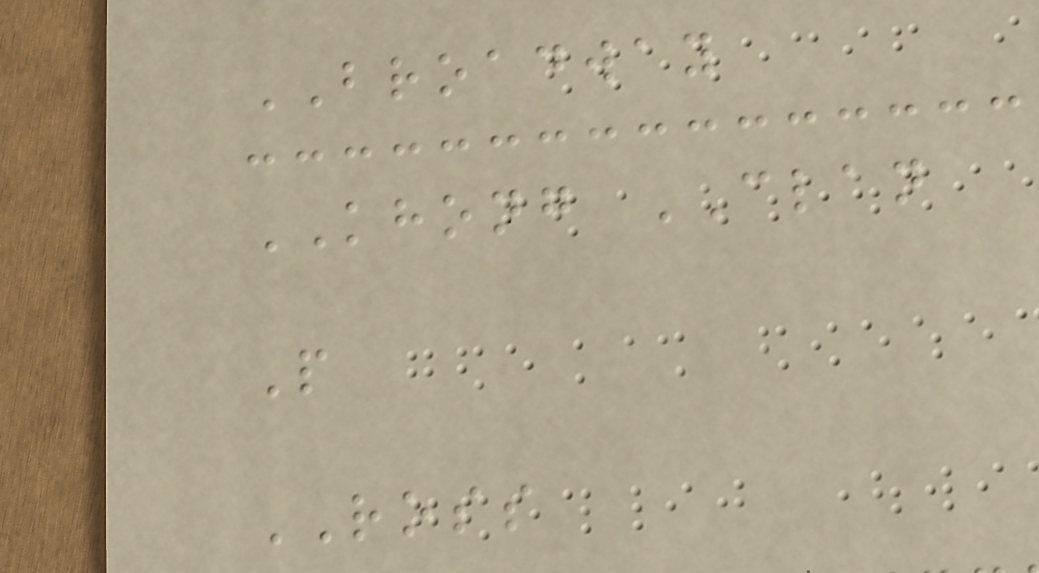BROADWAY
KHONG CLAN
P
ROSS
